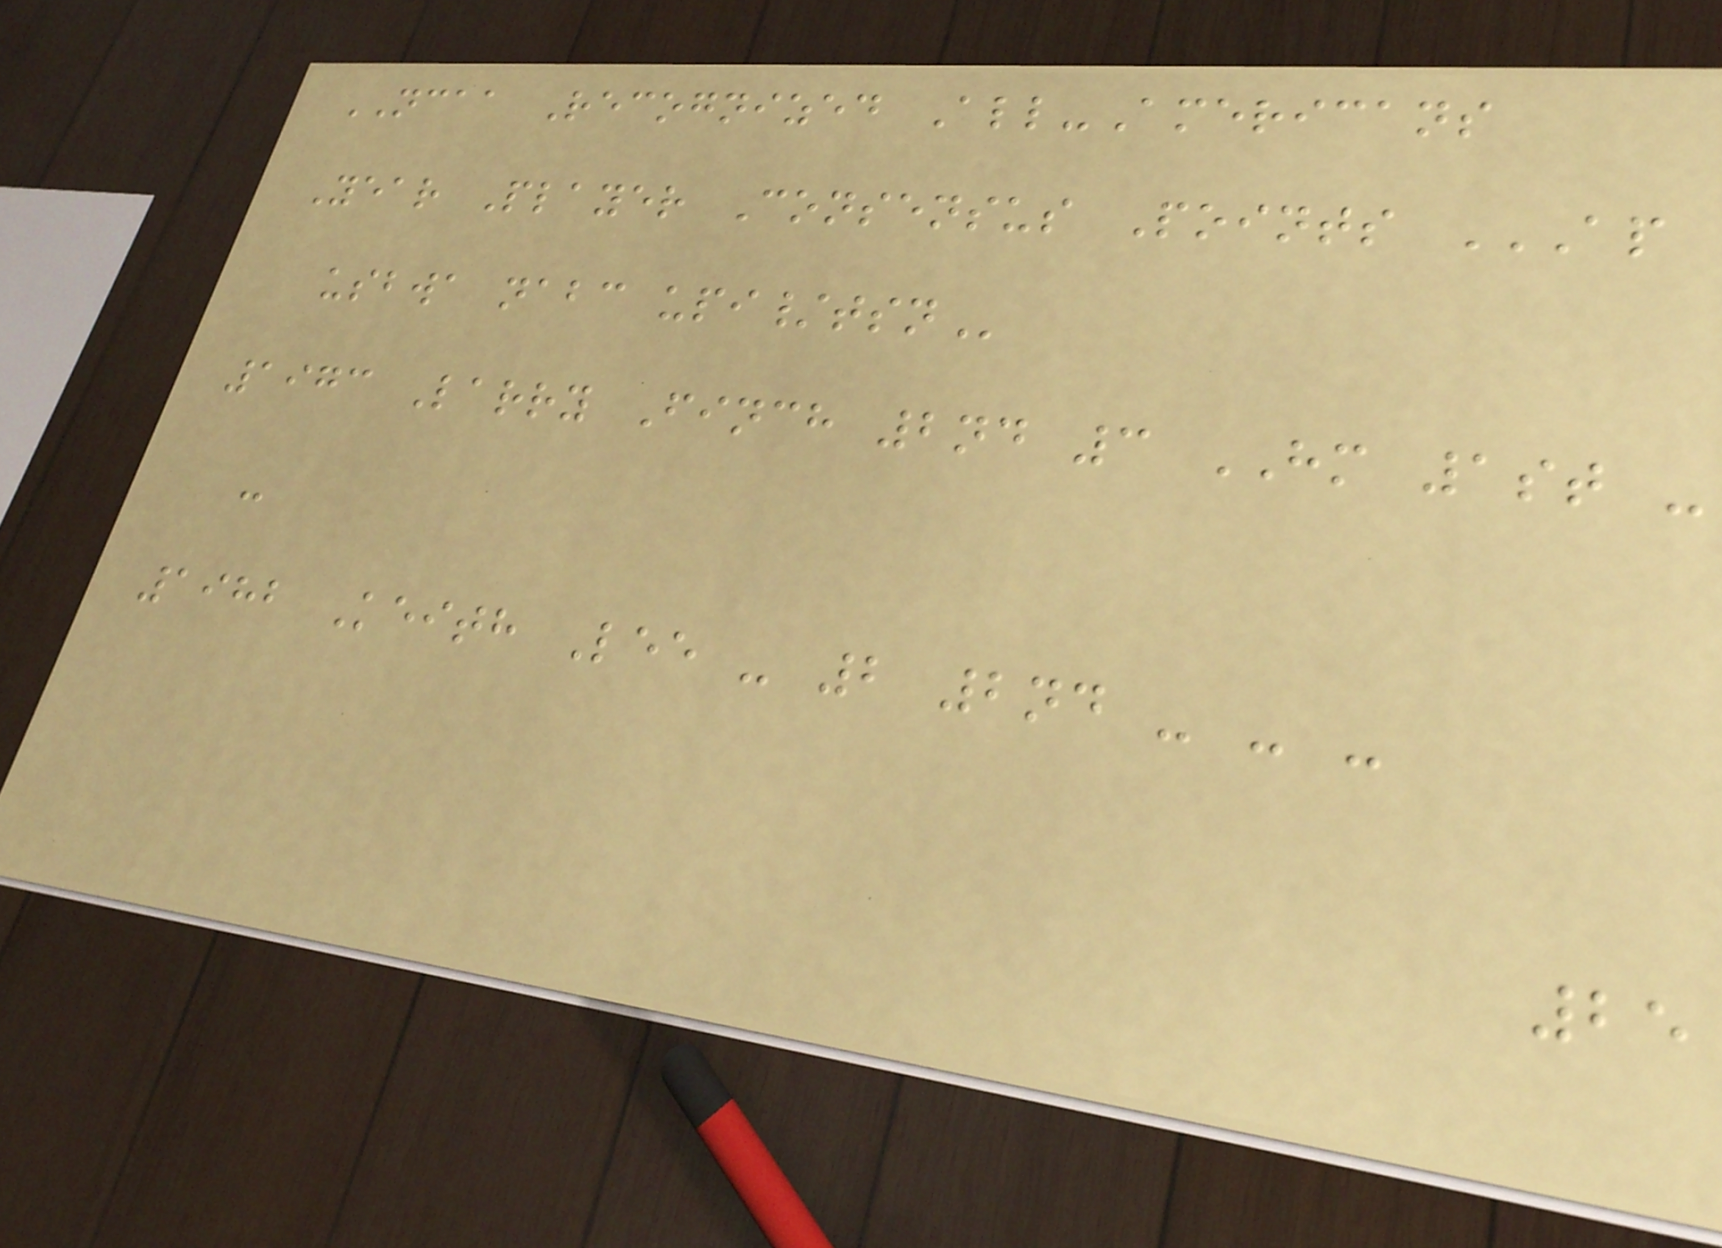NCAA Recognized All-Americans
Year Player Consensus Points AP
USBWA NABC UPI/TSN
1973 Larry Finch 2nd 3 HM 1st -
-
1982 Keith Lee - 2 2nd - - -
25
